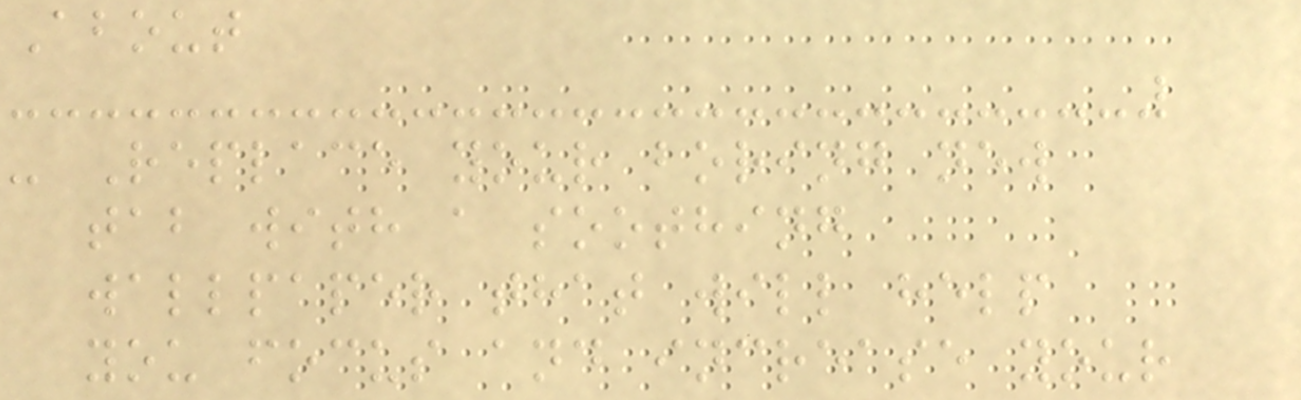About
- Replace your boring new
tab with a soothing
wallpaper that will help
you focus and increase your
